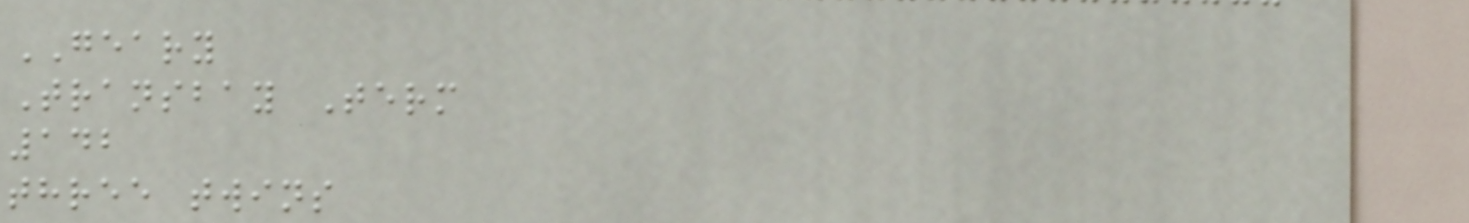GEARY
Transbay Term
142
three twins
